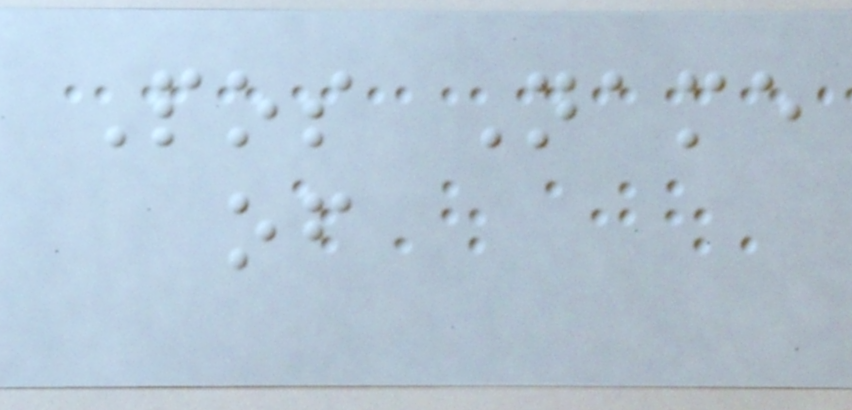Pos Name
of
